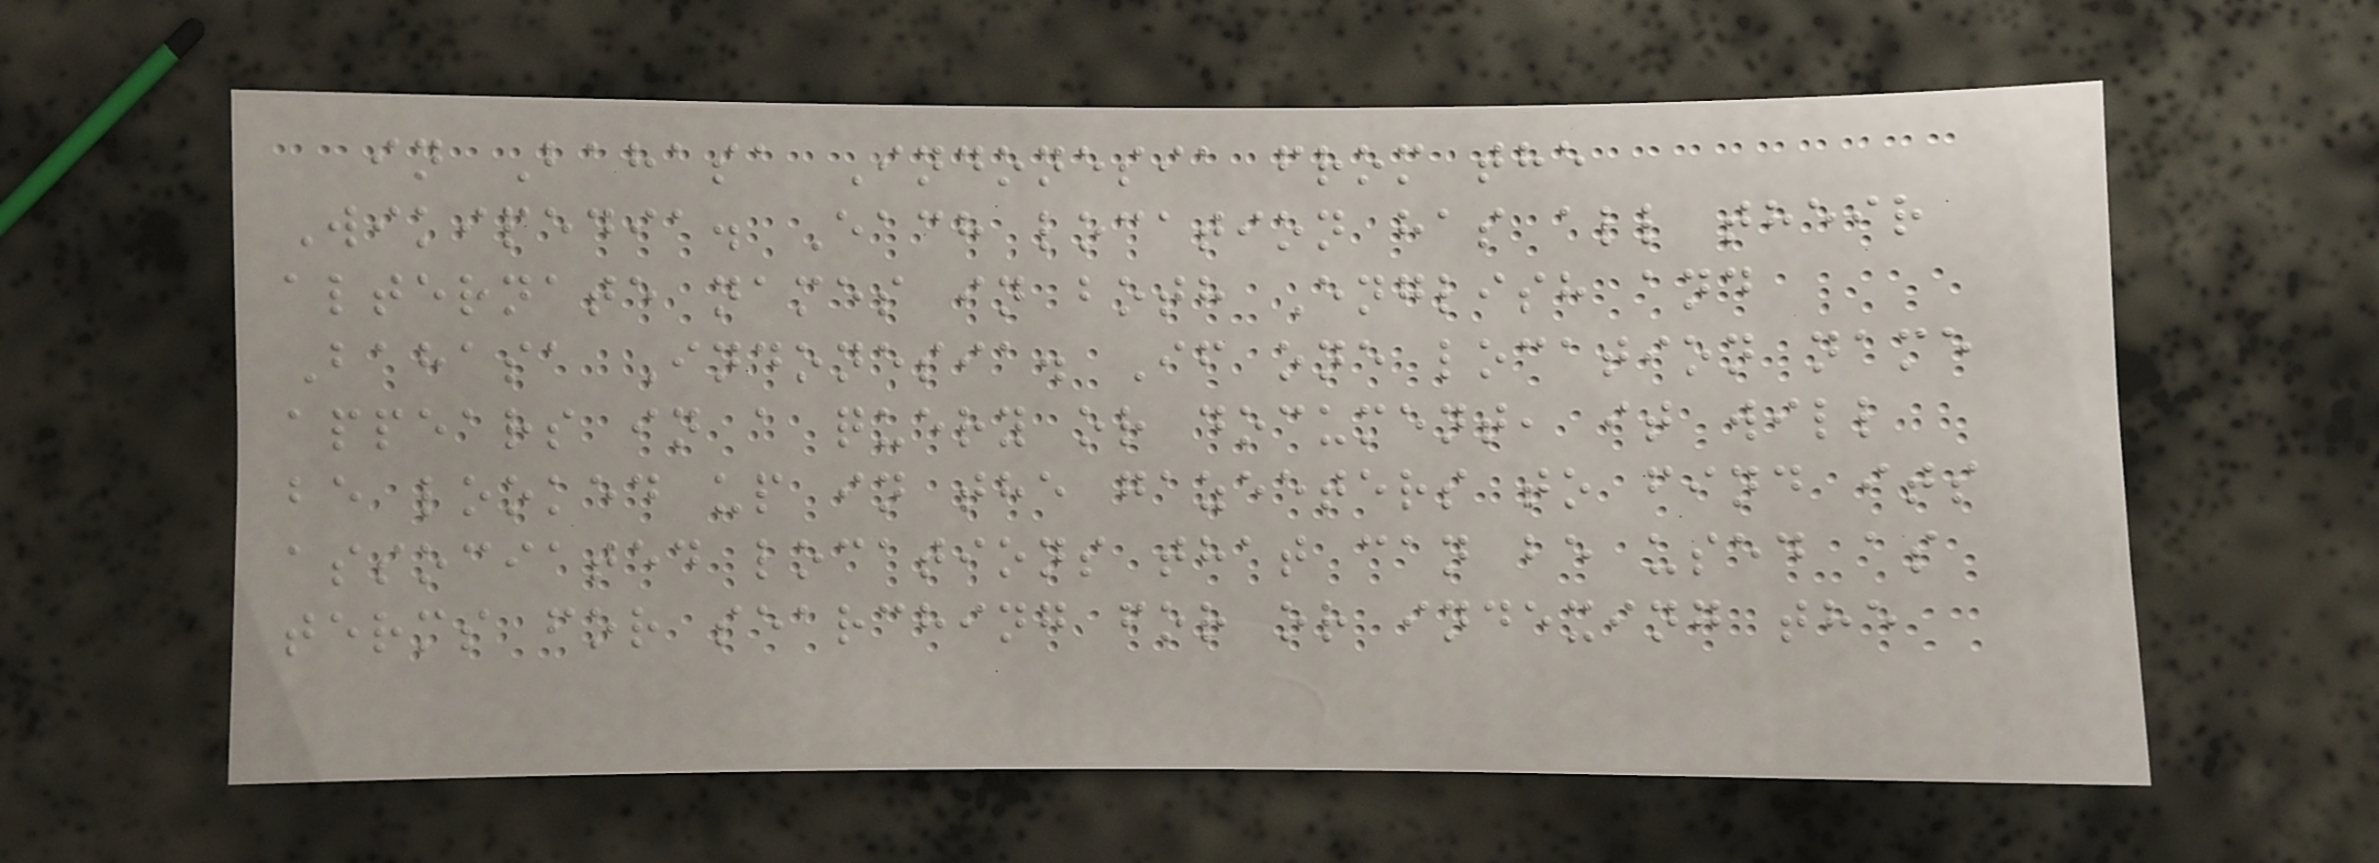in Bahasa Indonesia from the
Wikipedia. Each location has all their
alternate names in both English and
Bahasa Indonesia. If one location name
appears in a query or document, it will
be looked up in the gazeeters to find its
associated locations that can be used as
terms for searching for or indexing the
